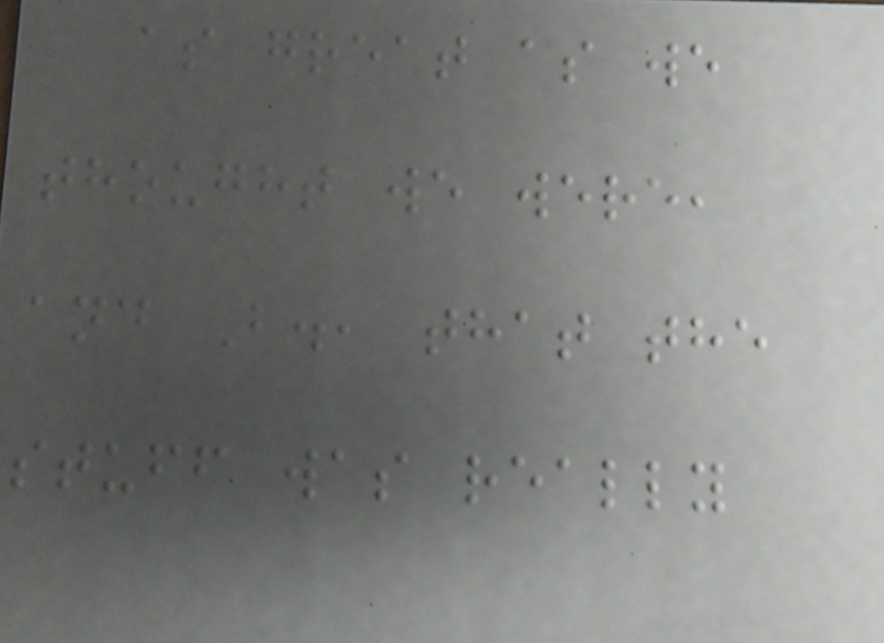as great as we
thought we were,
and B., that the
stuff was really
